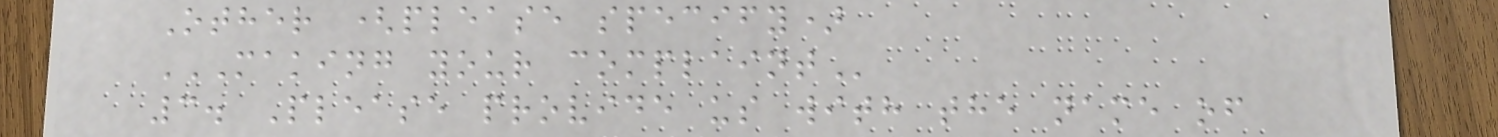Other (please specify)
MAKING YOUR COMPLAINT
3. Please provide us with the name of
